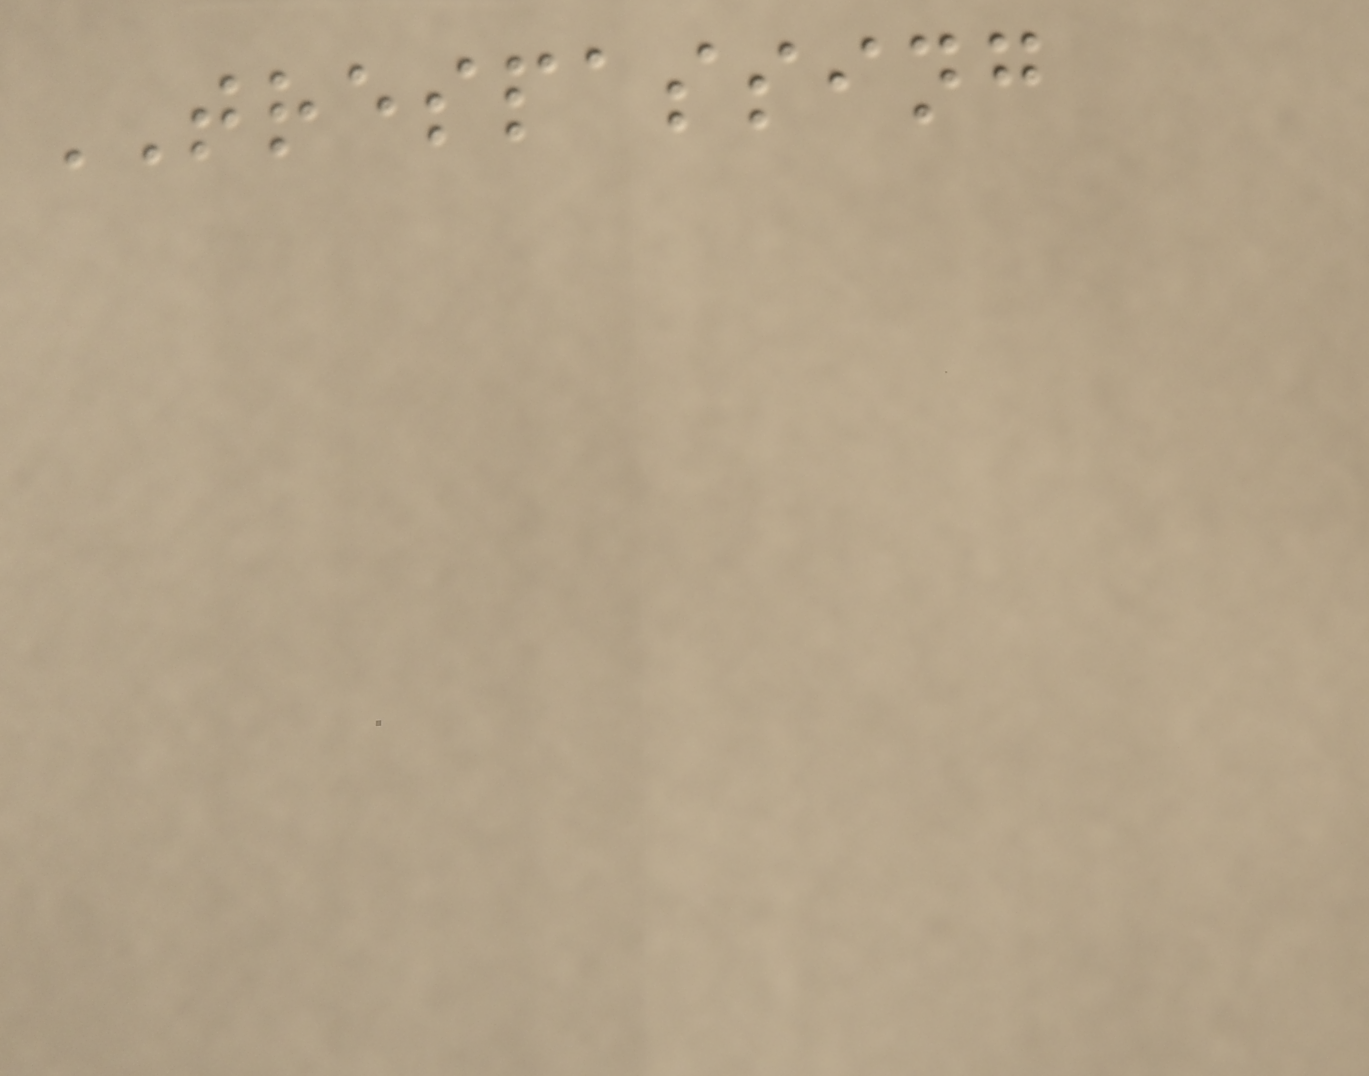TRESPASSING
